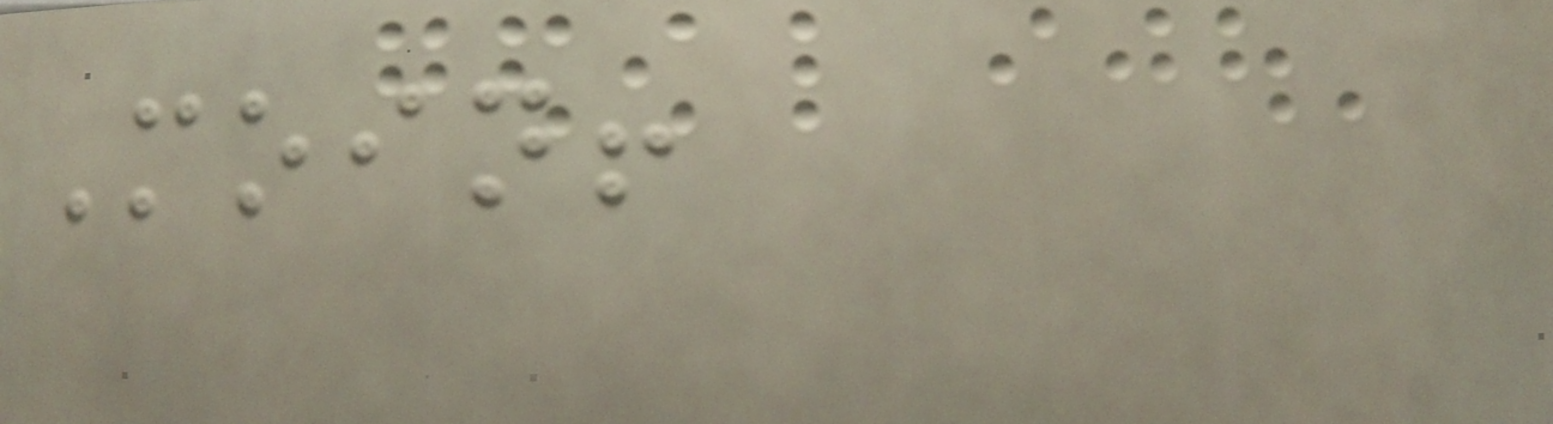Moin!
